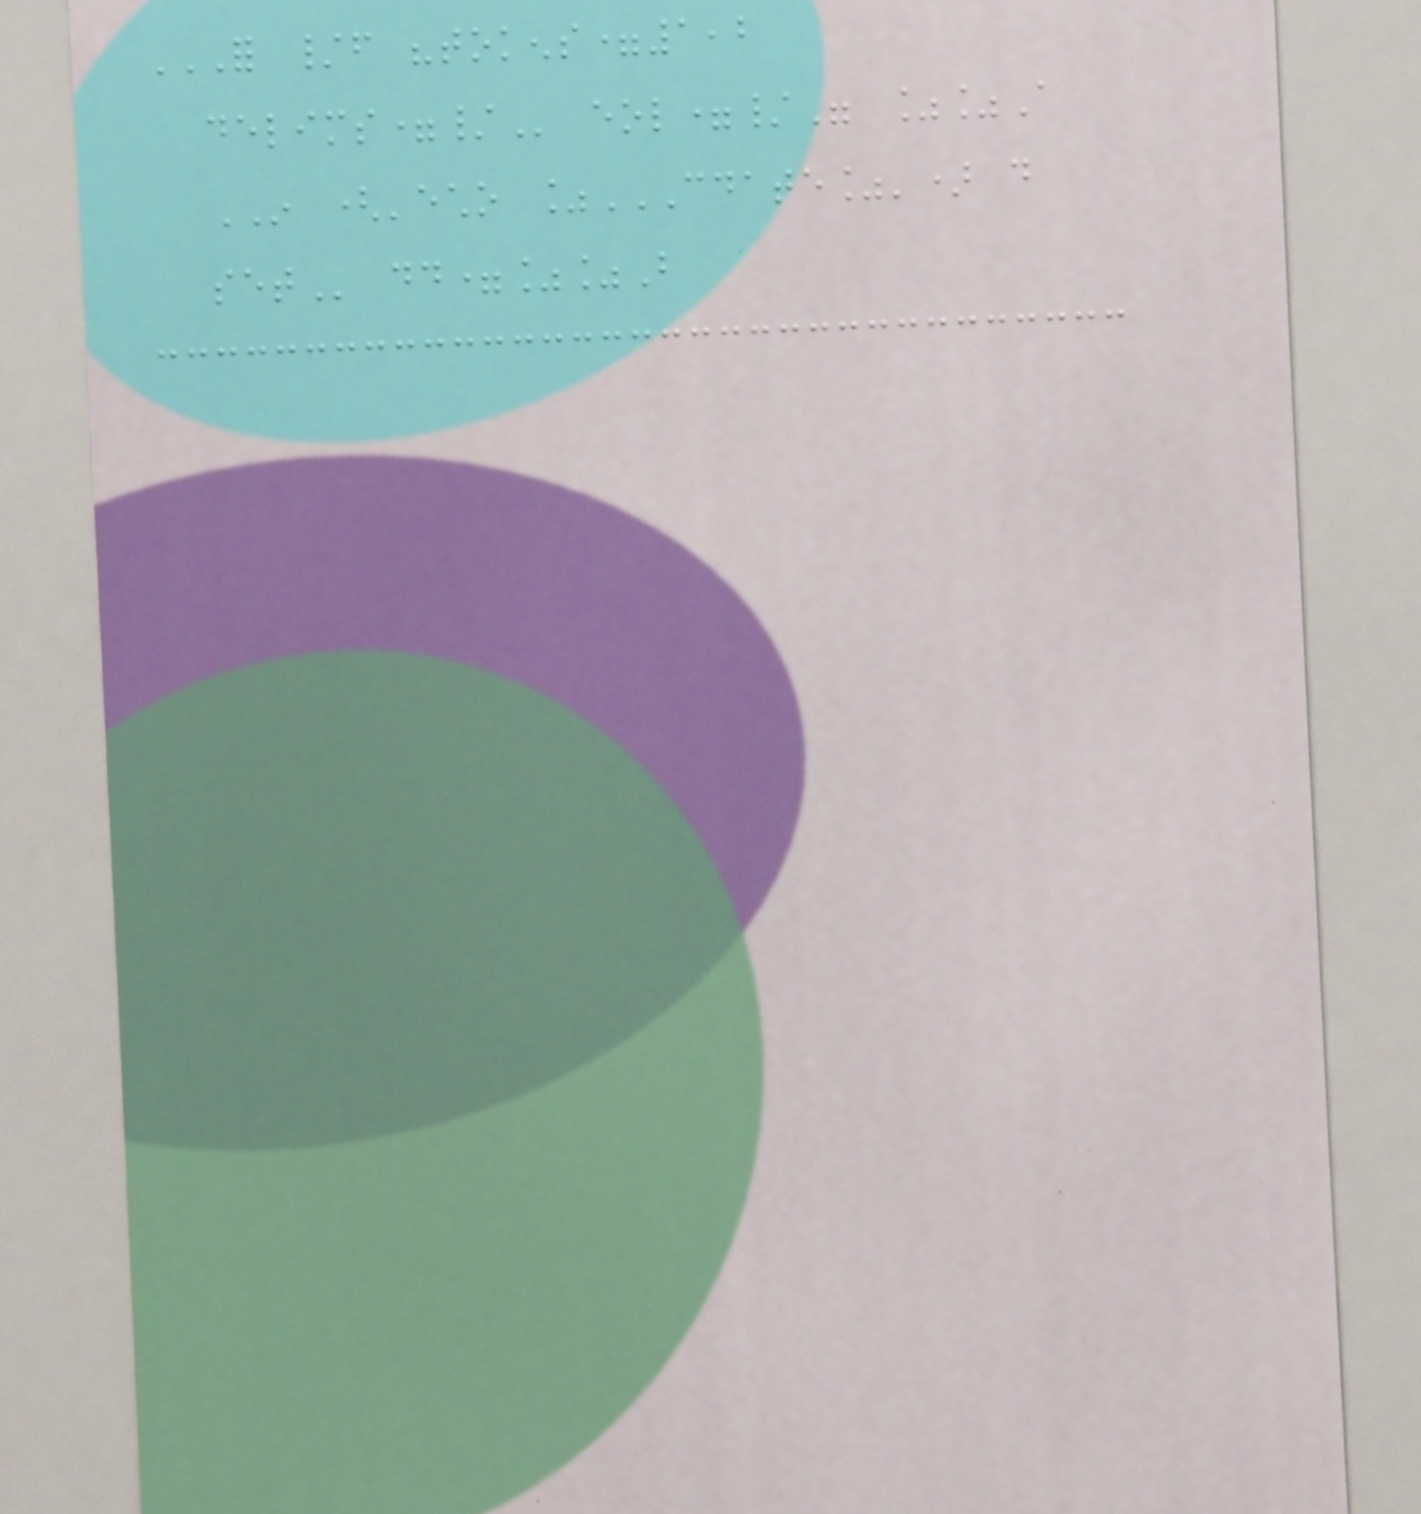FOR /F "TOKENS=1,2
DELIMS=/ eol=/" %%A
IN ('echo %CDATE%') DO
SET dd=%%B
